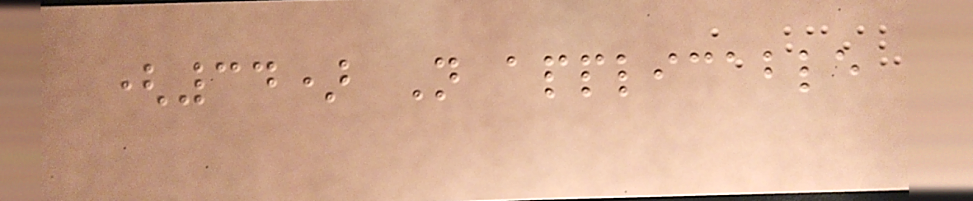(34) Not applicable
